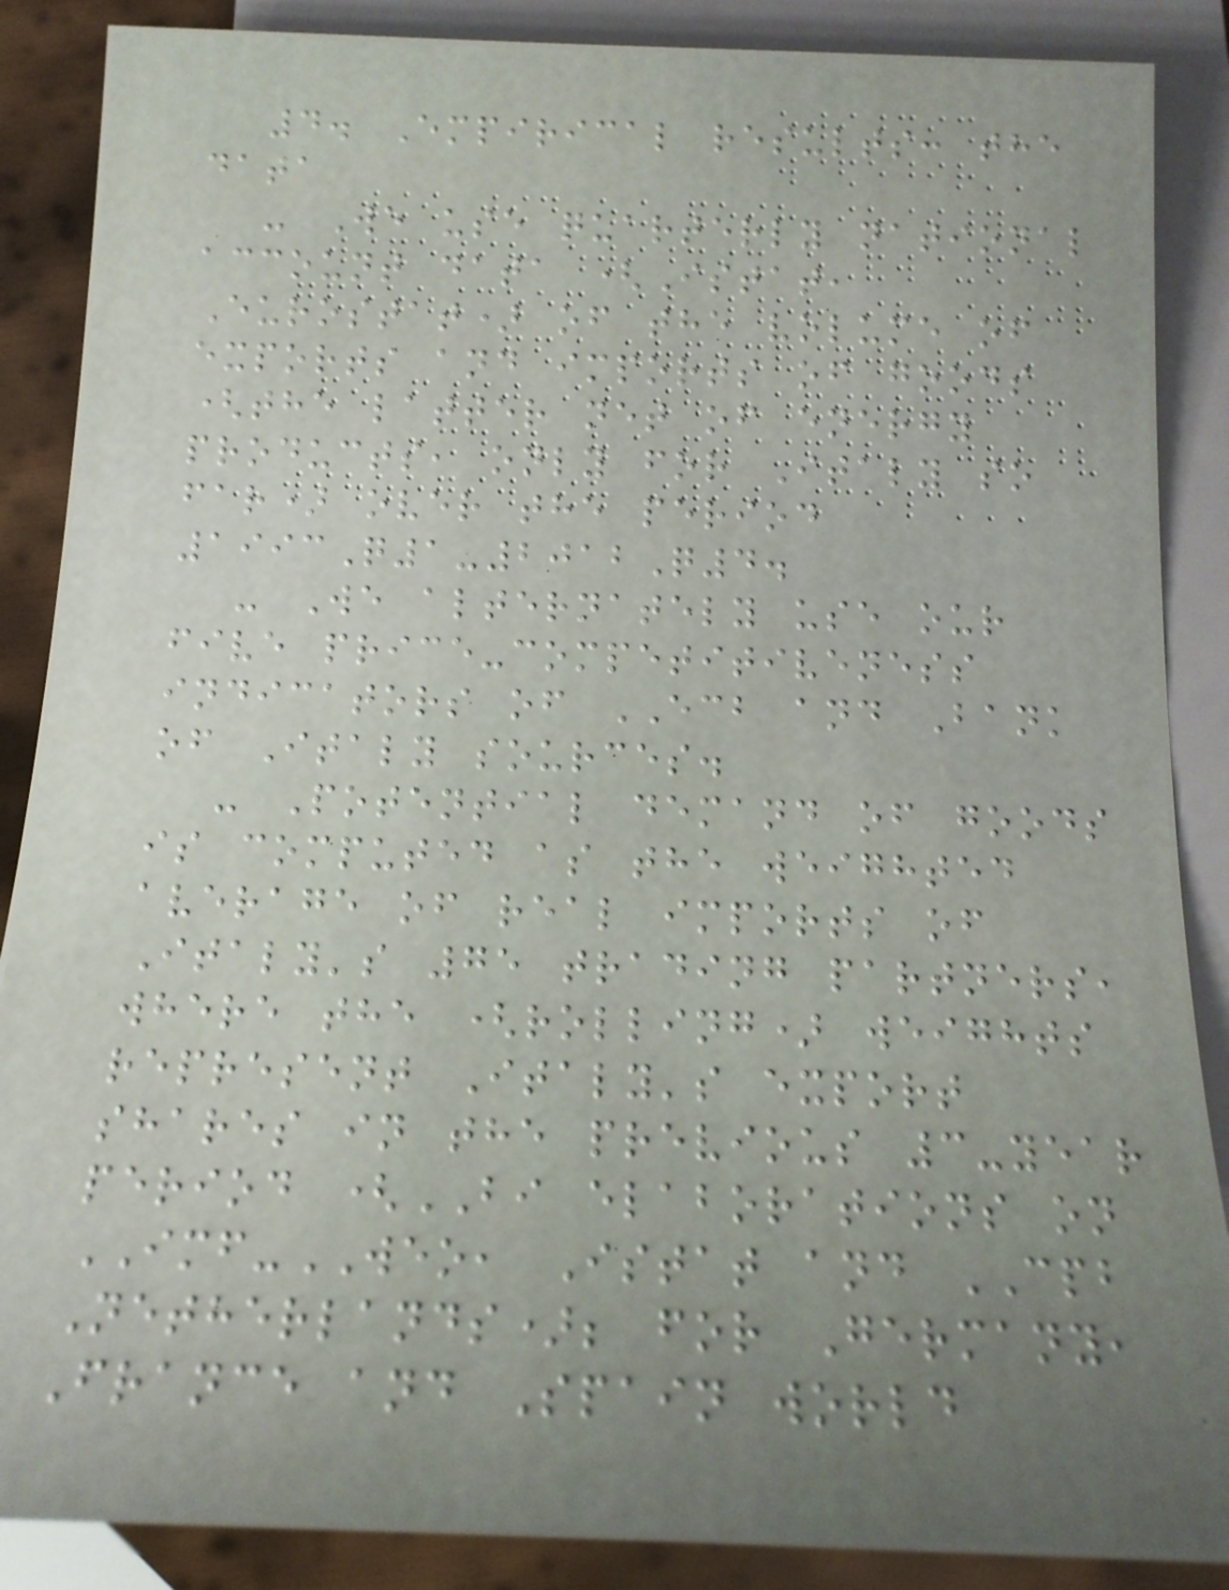4. Empirical results: the
data
- We use quarterly national
account data (Istat,
Eurostat) of the volume of
exports and imports of goods
(the latter net of energy
products, only for Italy so
far) over the period
1993Q1-2012Q4.
- We alternately use our
five price-competitiveness
indicators of ECB and Bank
of Italy sources.
- Potential demand of goods
is computed as the weighted
average of real imports of
Italy's 75 trading partners,
where the (rolling) weights
represent Italy's export
shares in the previous 3-year
period (BI elaborations on
IMF-WEO, Istat and CPB
Netherlands); for Germany,
France and Spain world
